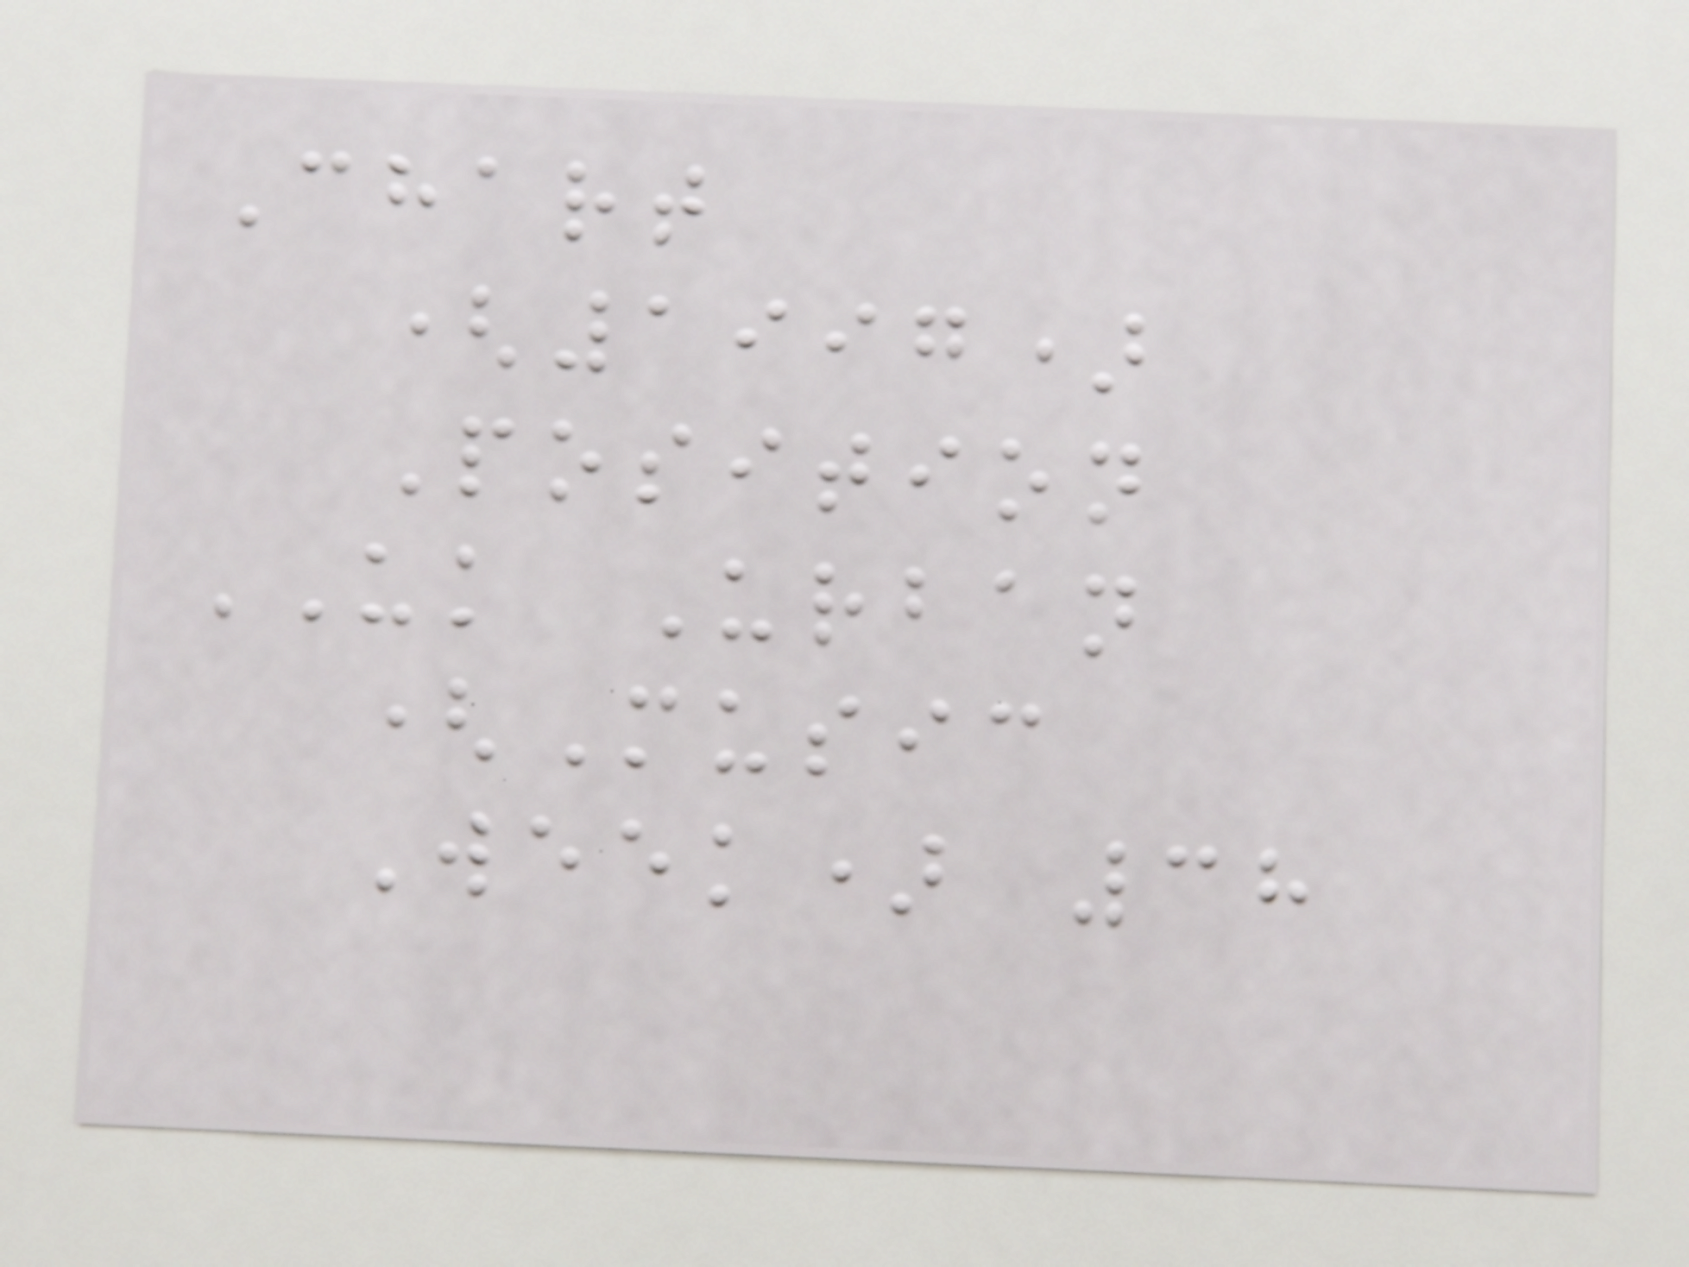Chart
(1997)
Position
UK Urban
(Music
Week) 38
